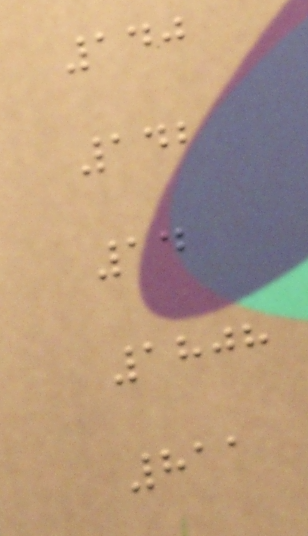140
142
14
1808
811
